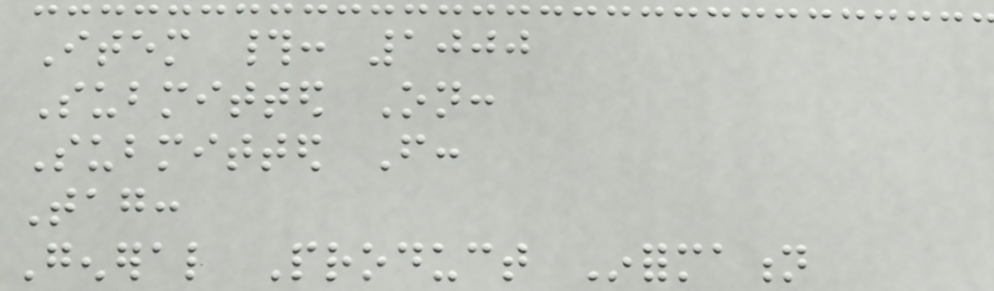Item #: 1000
Submitted On:
Submitted From:
Tag:
General Product Information
